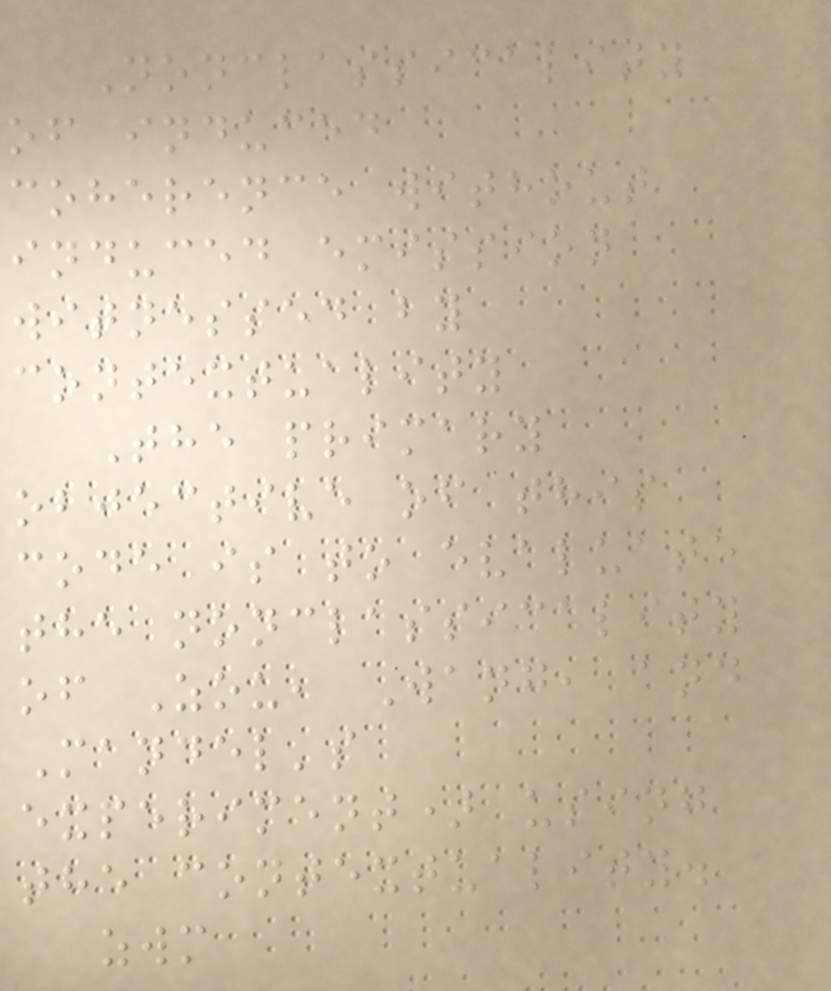Nonclassicality
of induced
coherence without
induced emission
witnessed by
contextuality
The primary
objective of this
code is to evaluate
the nonclassicality
of Zou, Wang, and
Mandel's
experiment) using
the contextuality.
zwm
